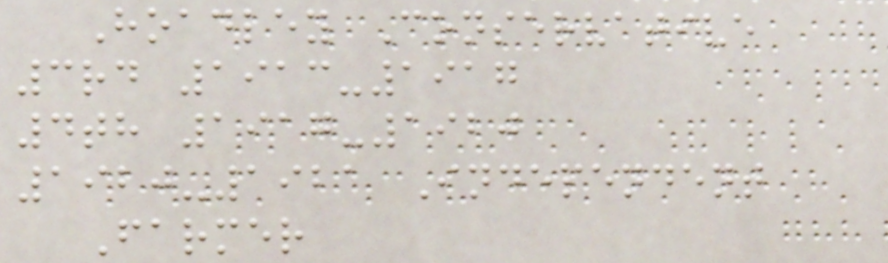Hoadley Conservative
3rd 1913-1917
4th 1917-1920
1920-1921 Independent
Farmer
